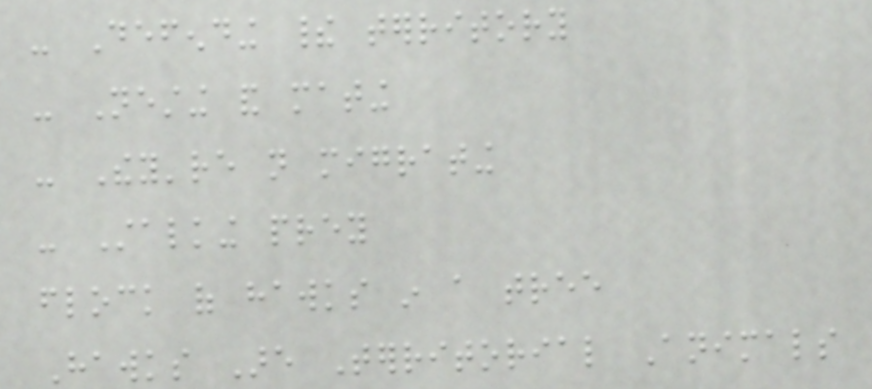- Defending their territory
- Nesting and mating
- They're not migrating
- Stalking prey
flock of hawks in a tree
Hawks Are Territorial Animals
